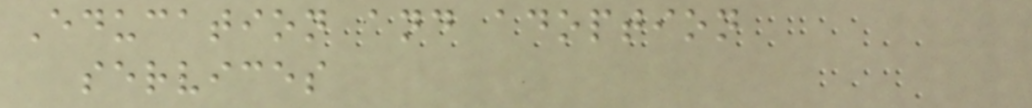Education and adoption
services
